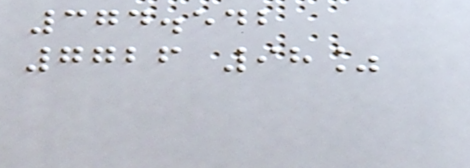374.542
7726 98%
